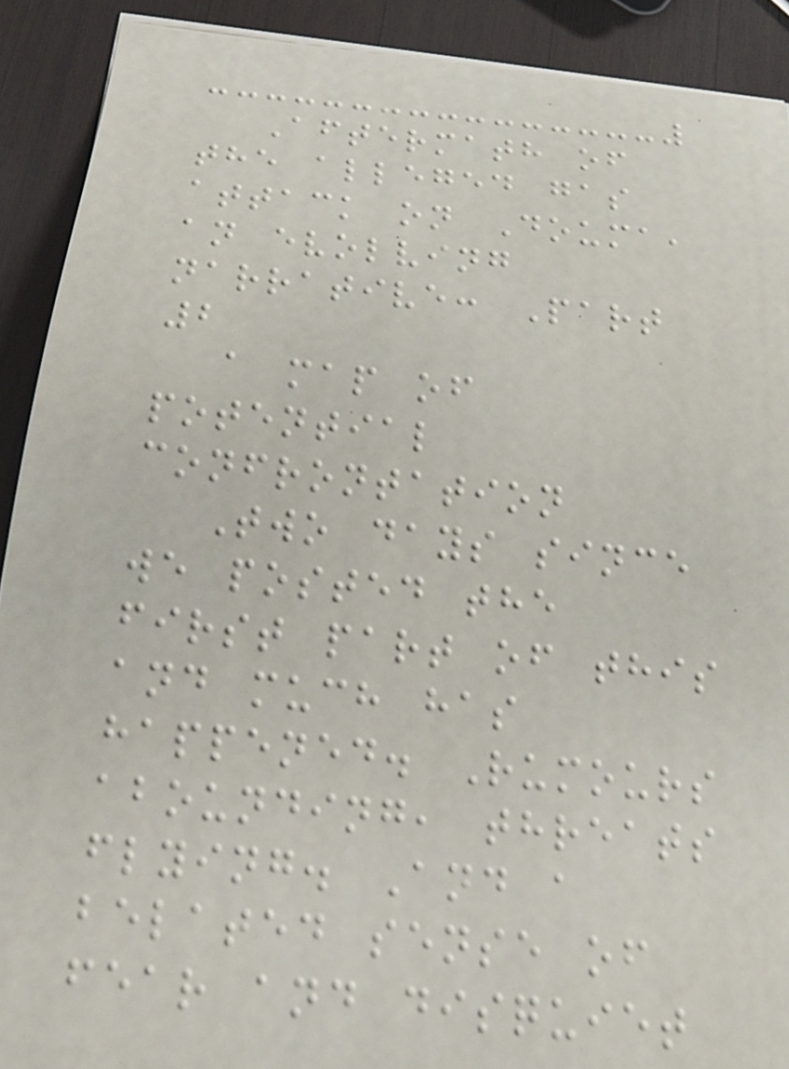Aftermath of
the alleged gas
attack on Douma,
an evolving
narrative: Part
2
a map of
potential
confrontation
Two days since
we posted the
first part of this
and much has
happened. Rumours
abounding, threats
flying. And a
belated sense of
fear and disquiet
